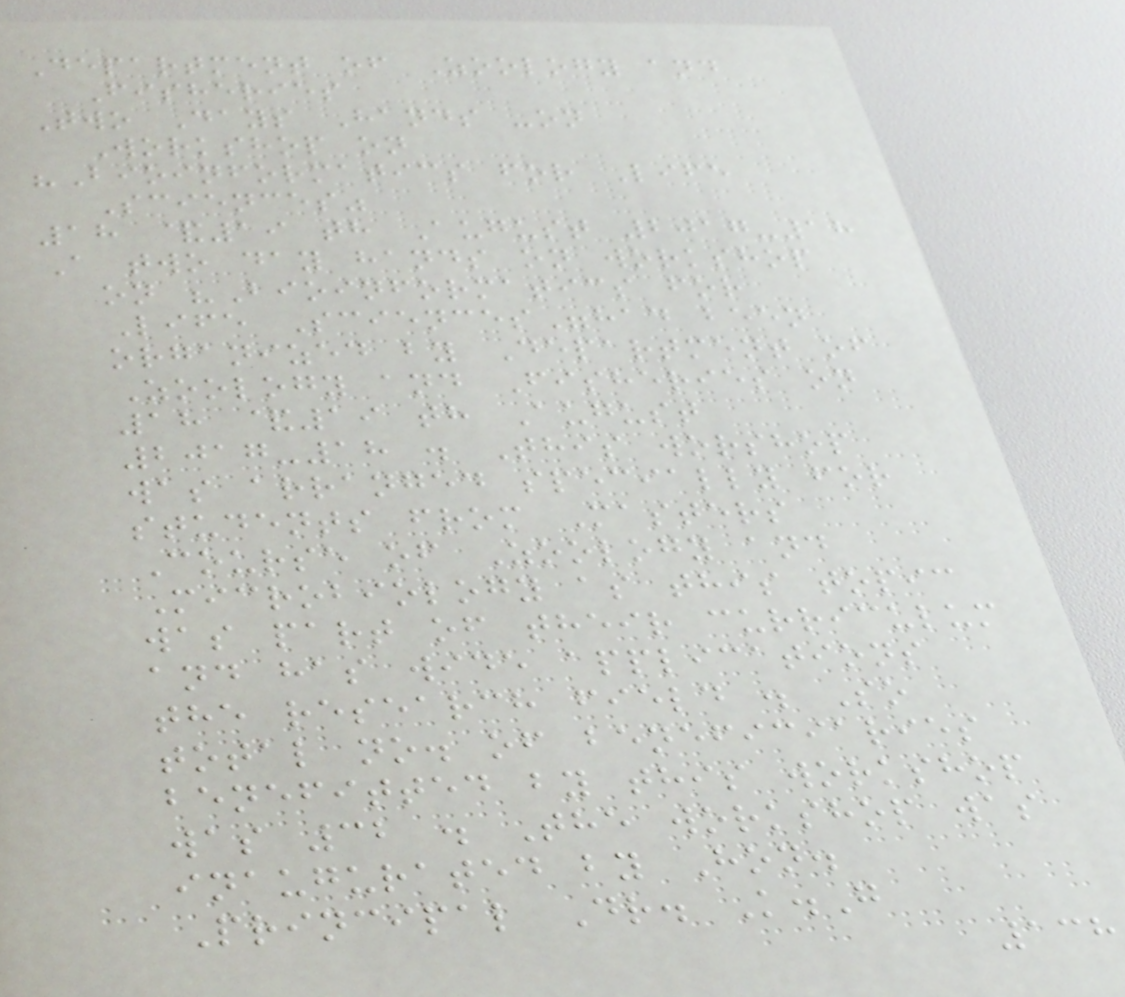Department of Zoology and
Fisheries
Two Days Hands -on
Workshop on
"Bioinformatics for Life
Sciences"
18 &19 th August 2017-18
A two day hands on workshop
on "Bioinformatics for
Life Sciences"had been
organized by Department of
Zoology and Fisheries on
18 &19 th August
2017-18 . This worshop
was arranged specially for
students from Masters
Course of Zoology and
Microbiology as this topic
was part of their curriculum
and has wide applications
the research field . So
total no. of beneficiaries
benefitted by this workshop
was 32 . The workshop was
inaugurated by Hon.
Principal Dr. K.G
138
